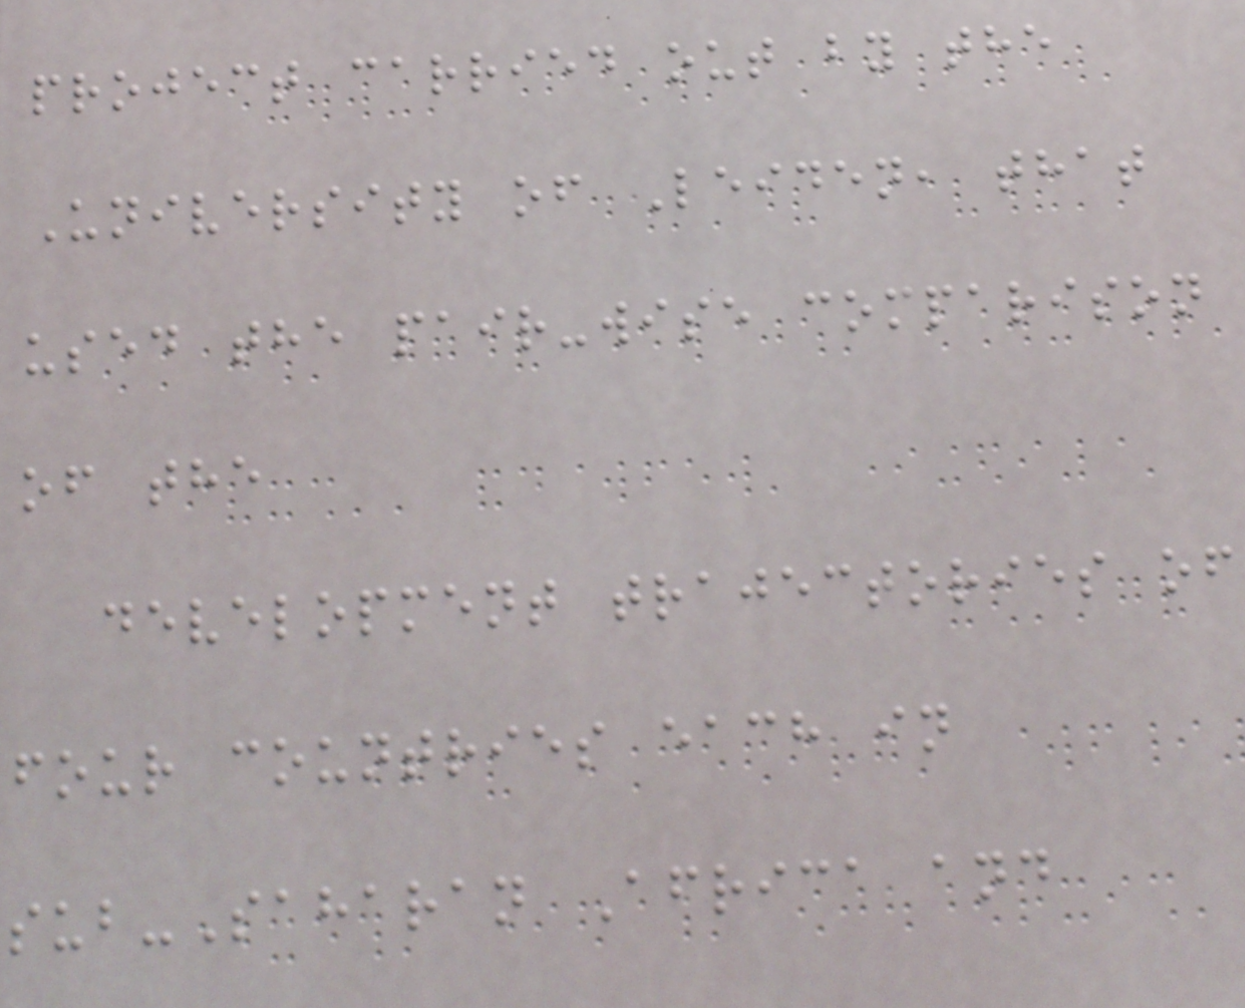project carried out by the
University of Leiden, that
used the pair-wise comparison
of the
development trajectories of
four countries each in
sub-Saharan Africa and
